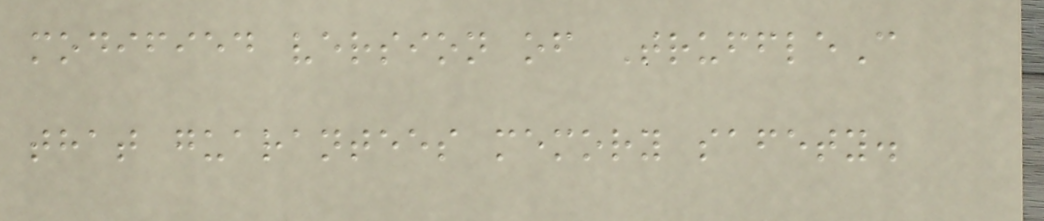modified version of TruffleC
that guarantees memory safety.
